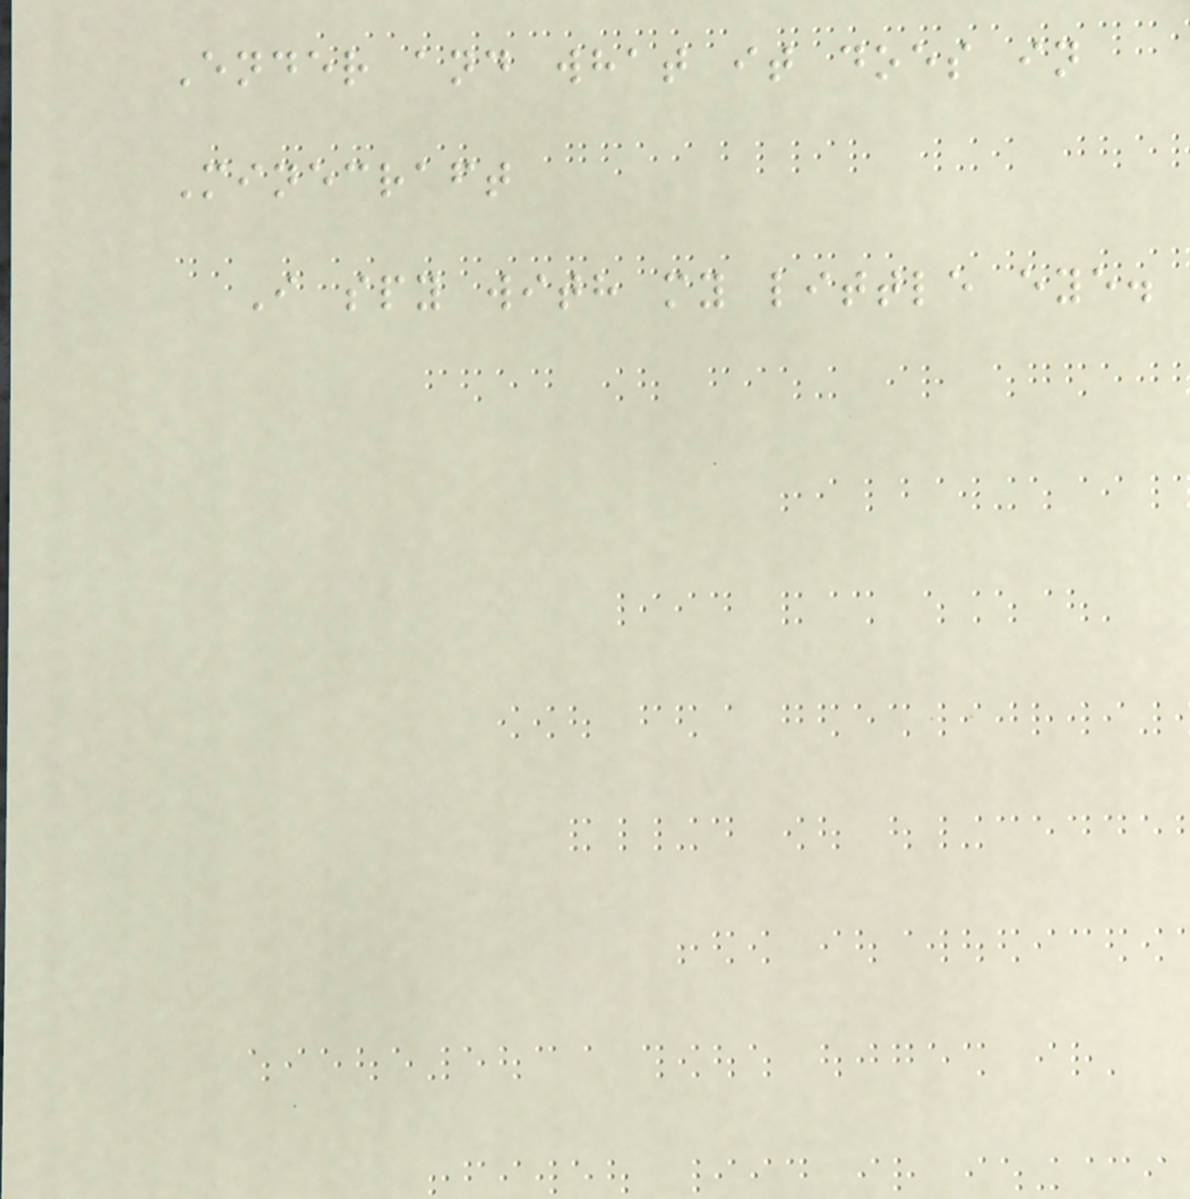Ender and what it does in
Minecraft
I spy with my little eye.
